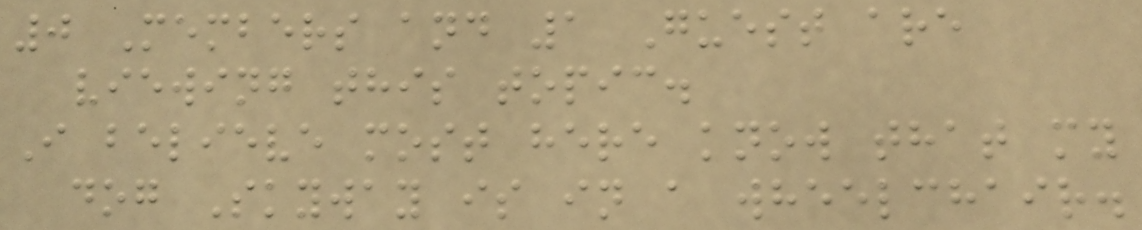0 Members and 1 Guest are
viewing this topic.
I believe most here know that my
dog Skyway is in a wheelchair.
